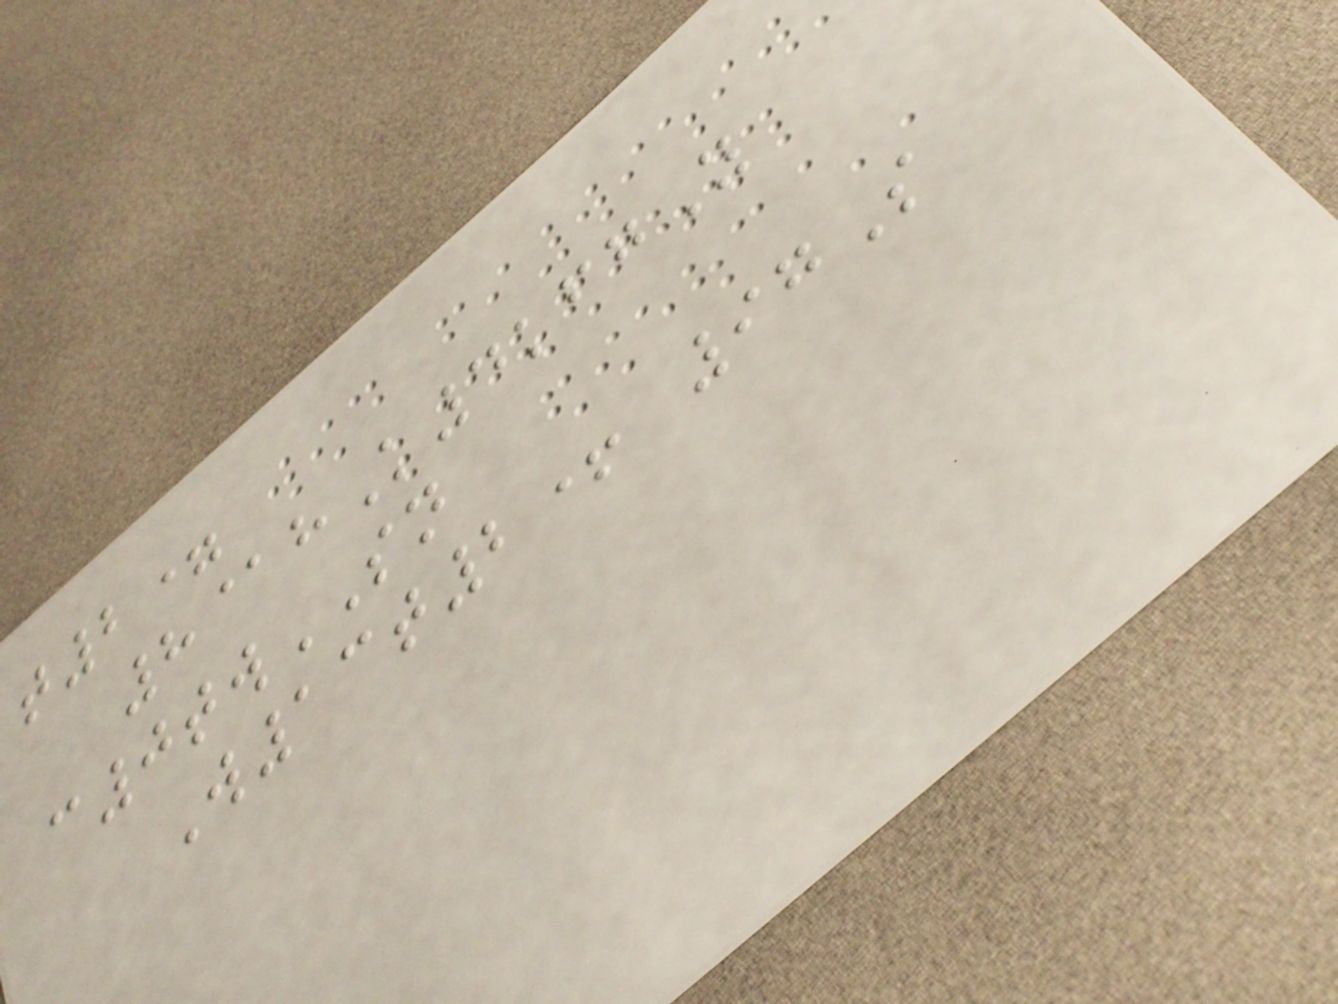t2=
8@hK4kfgY
c0twSN
W13t2+ 97S
